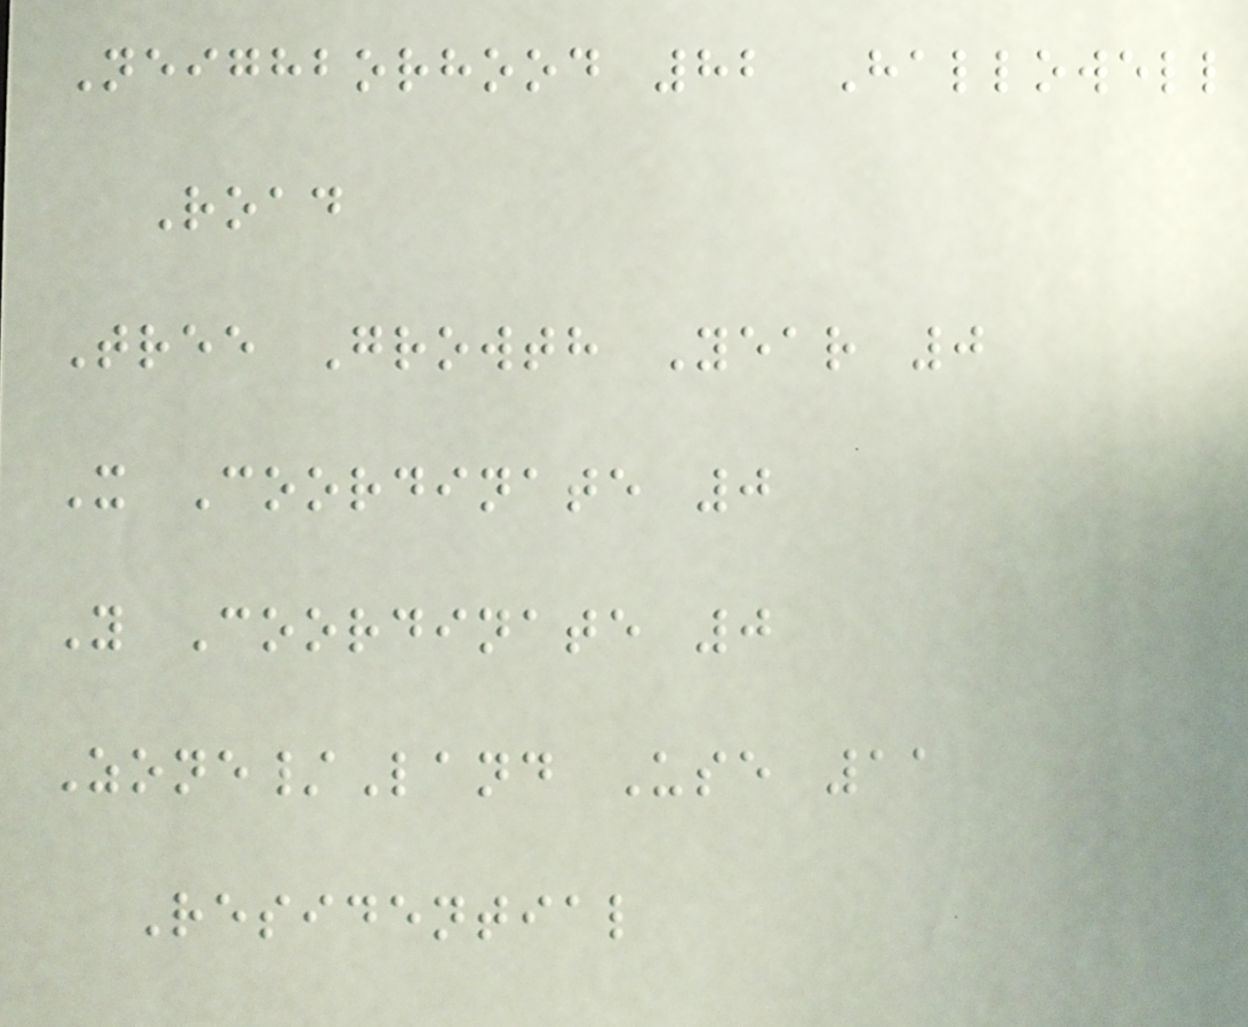Neighborhood 82 Hallowell
Road
Tree Growth Year 0
X Coordinate 0
Y Coordinate 0
Zone/Land Use 11
Residential
